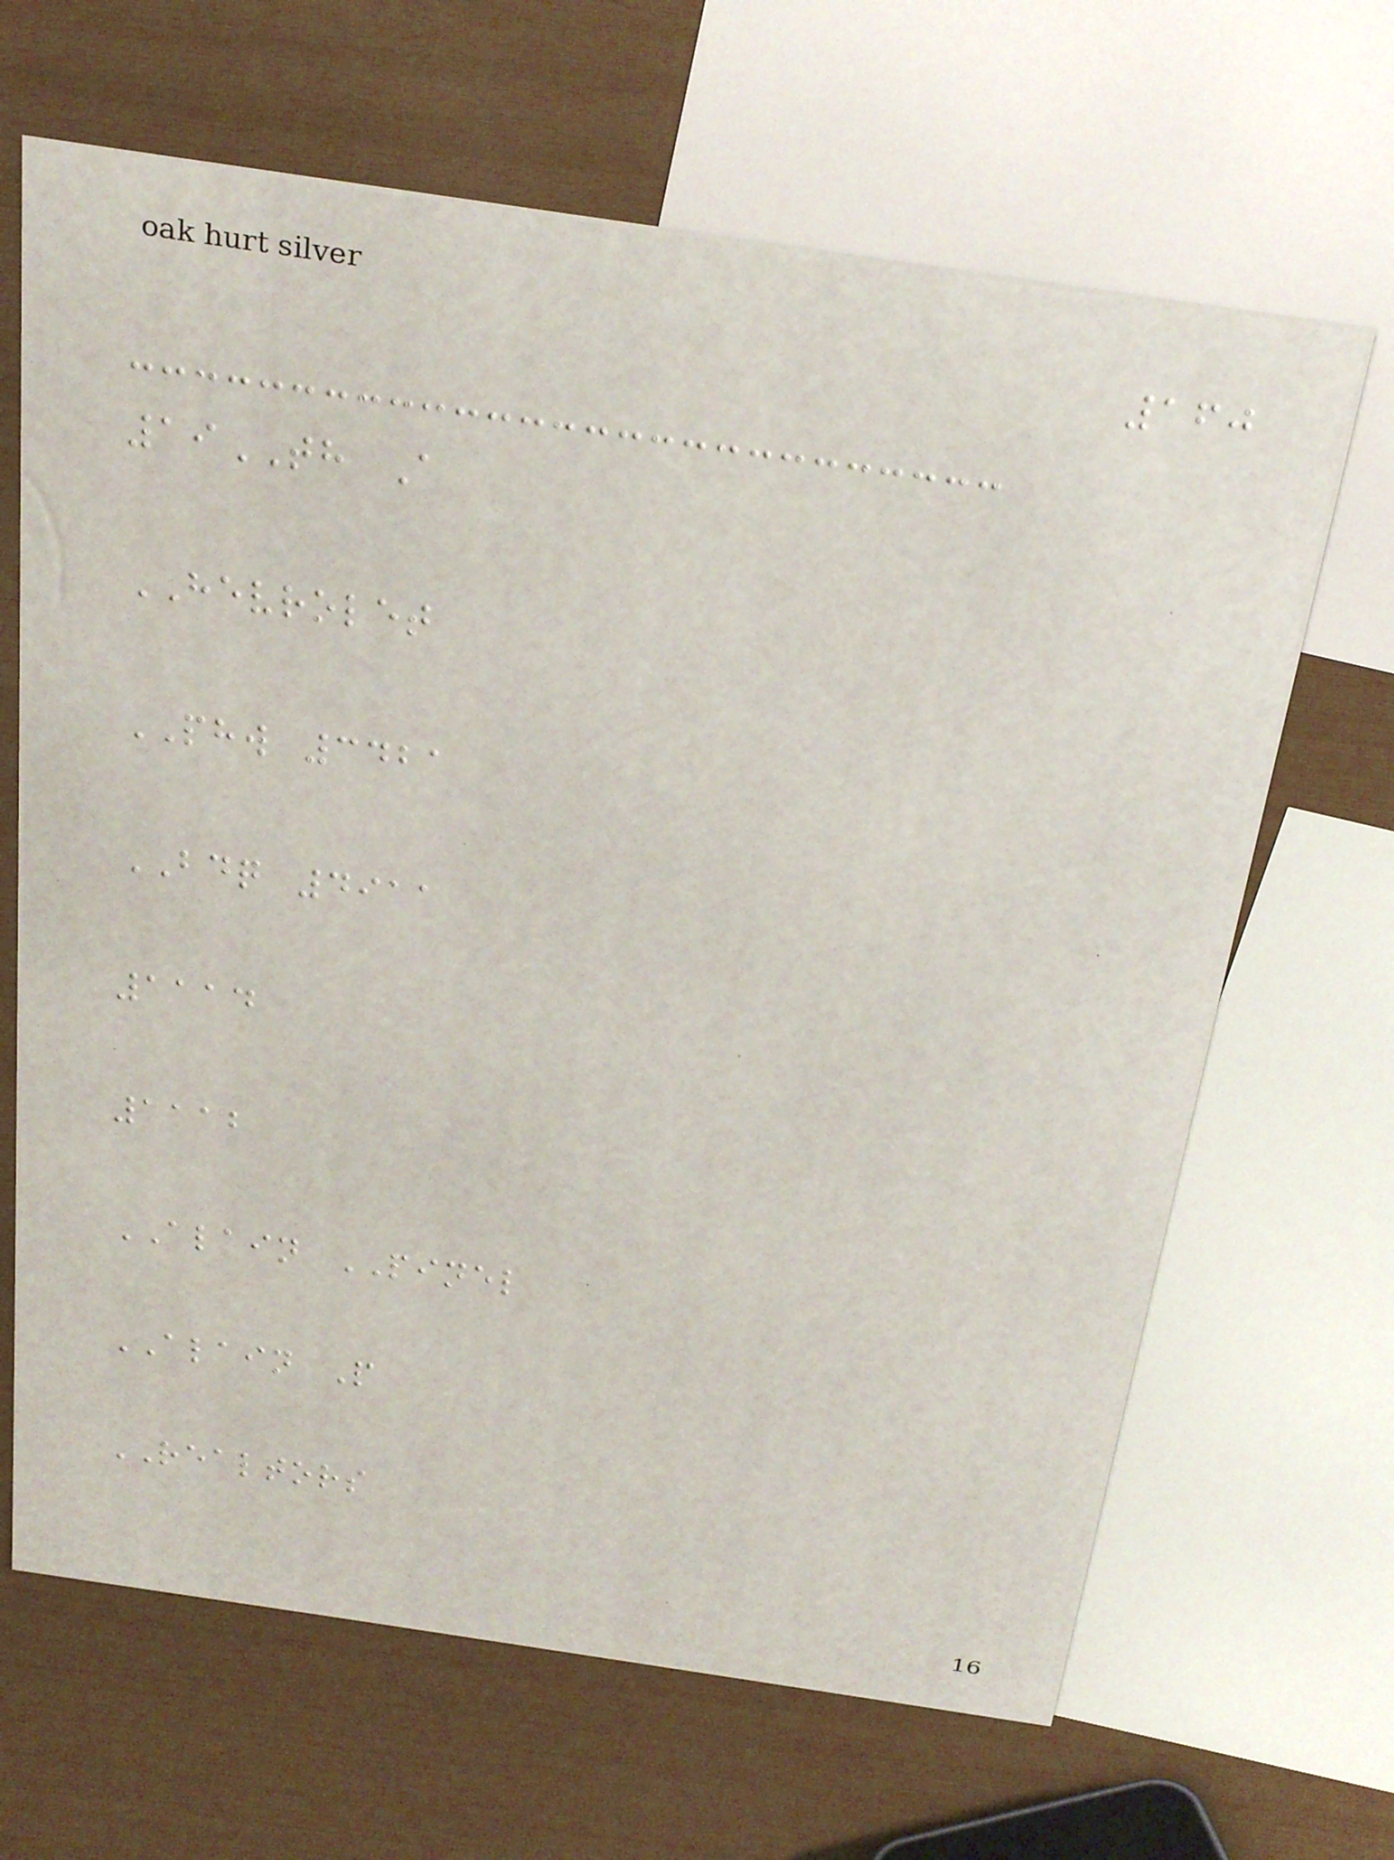160
19TH A
HEVROLET
PHW 3421
BDQ 4911
1114
1112
ALAIN PINEL
ALAIN P
REALTORS
